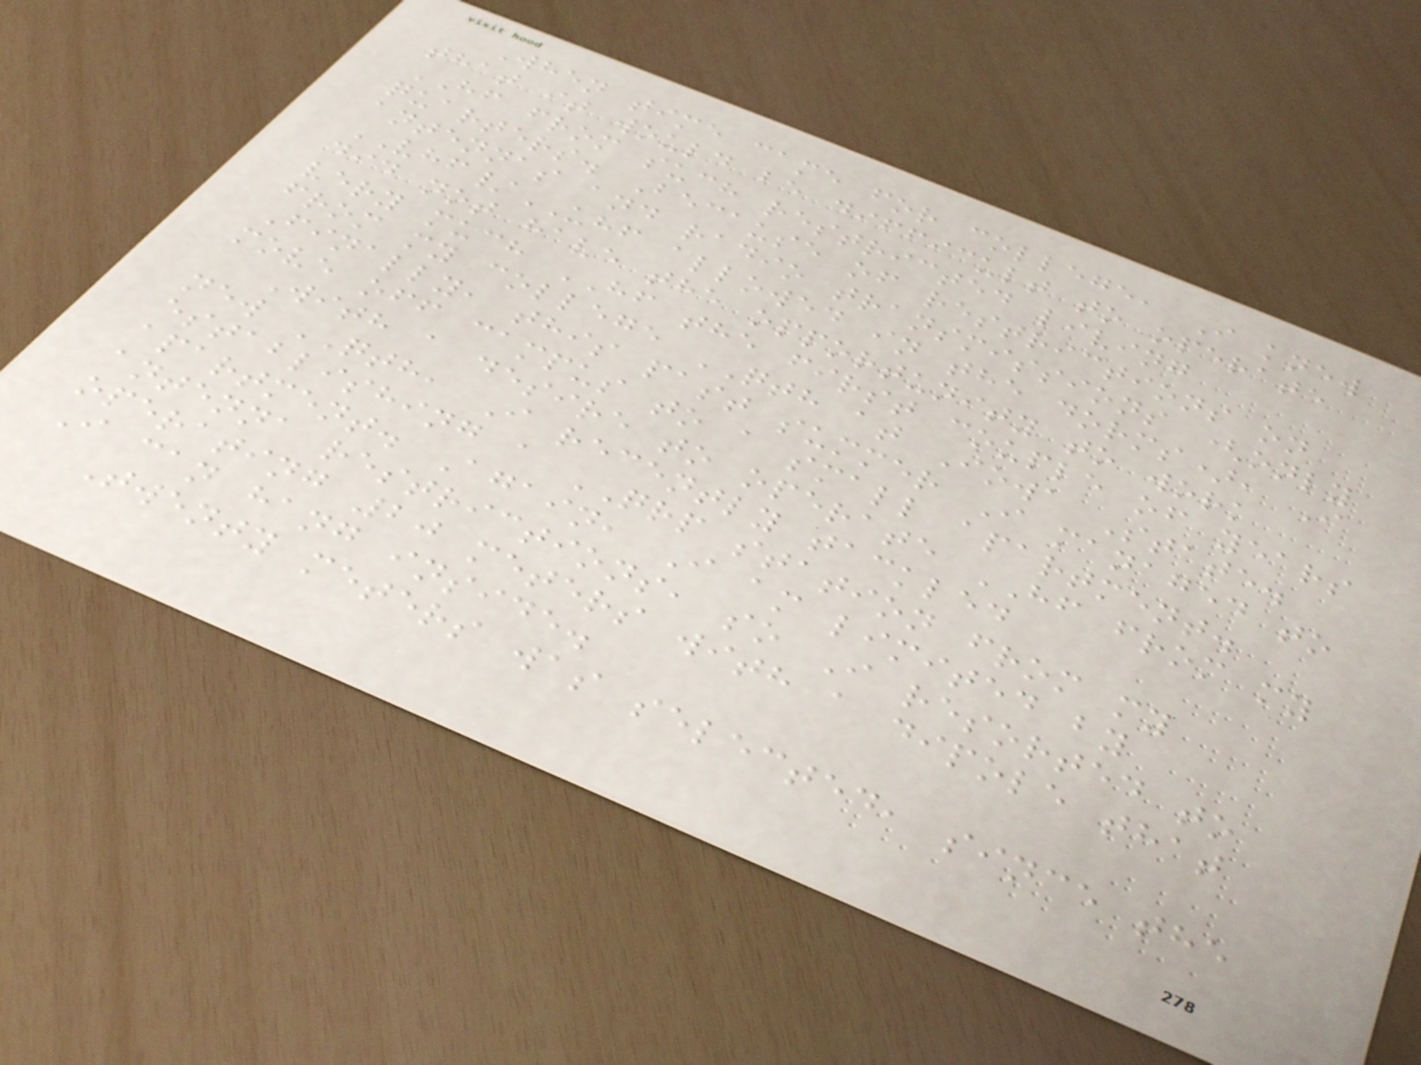When time came for college, I knew
that it would be difficult to operate
HF from such restricted living
quarters. Because of restrictions on
antennas and radio transmissions (only
VHF/UHF allowed in the dorms), I
did not have the opportunity to work
very much HF the first couple of years
from my college QTH at Iowa State.
Finally, this past summer I managed to
move off campus to a small apartment.
With a desire to operate HF from my
new QTH, I recently tackled
establishing a QRP station from my
apartment. Again, I am limited by
antenna restrictions, so I resorted to
operating 20 meters with a dipole that
I can hang inside.
Twenty meters was selected, since the
